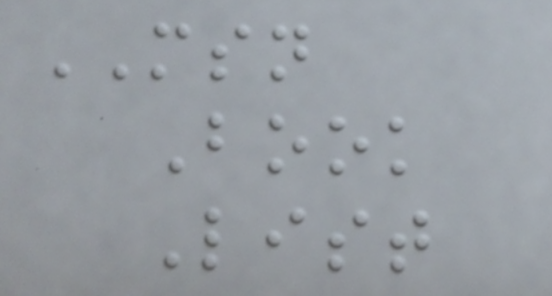MSN
Book
List
